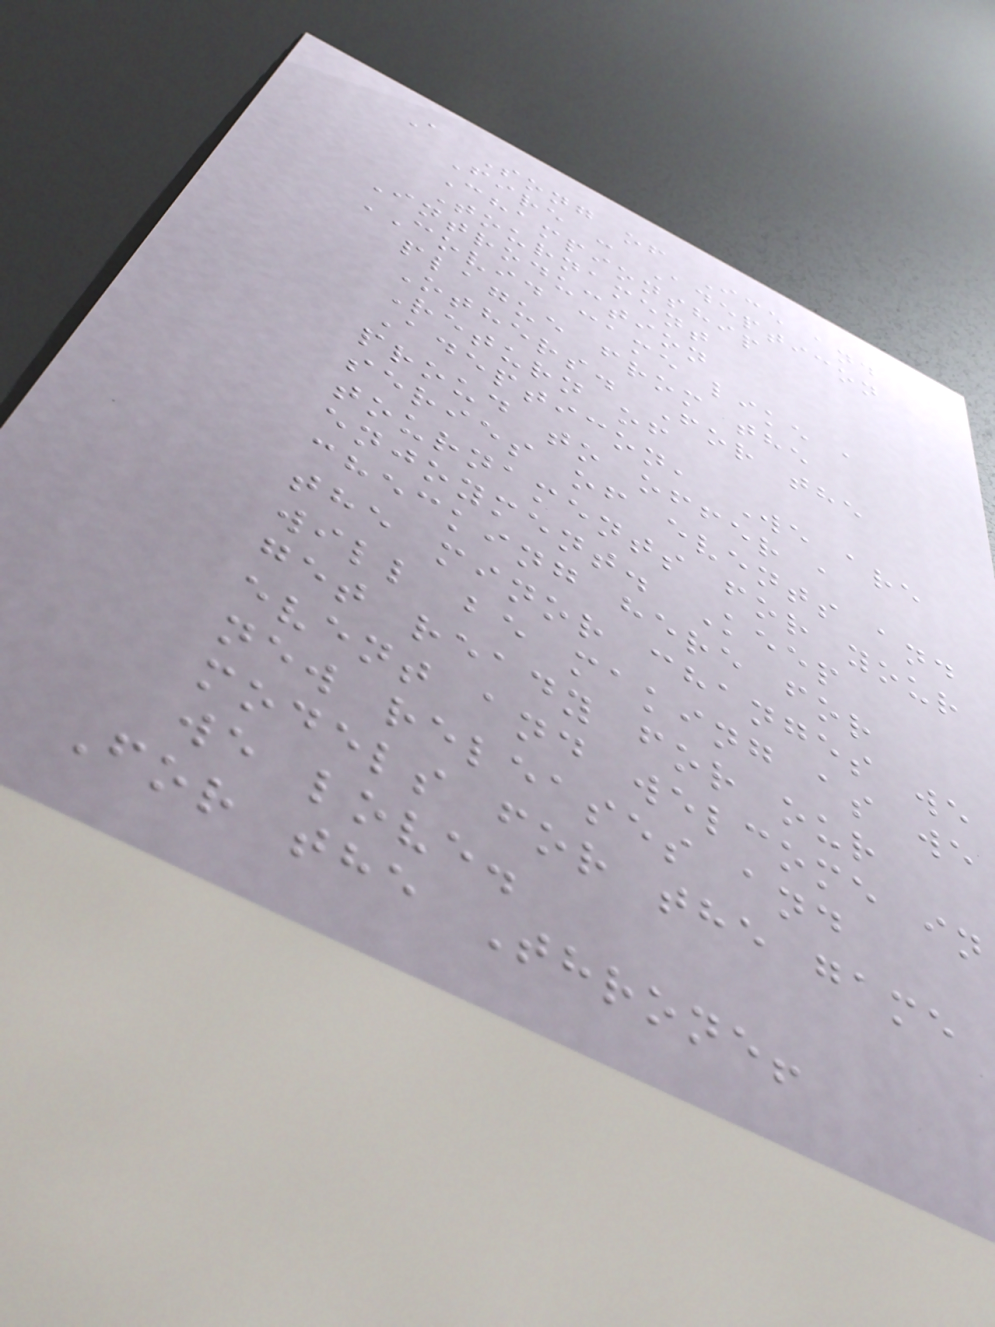A Song of Ice and
Fire : Adepticon
Championship
Tournament
Introduction
COVID came like a
plague from the
Others. For the
Return of
Adepticon, We are
proud to offer a
series of events and
tournaments for your
enjoyment. Keep
checking here for
the minor changes we
will be making as we
get ready for our
event and welcome in
new releases and
models for the game
we love.
For the Throne!
